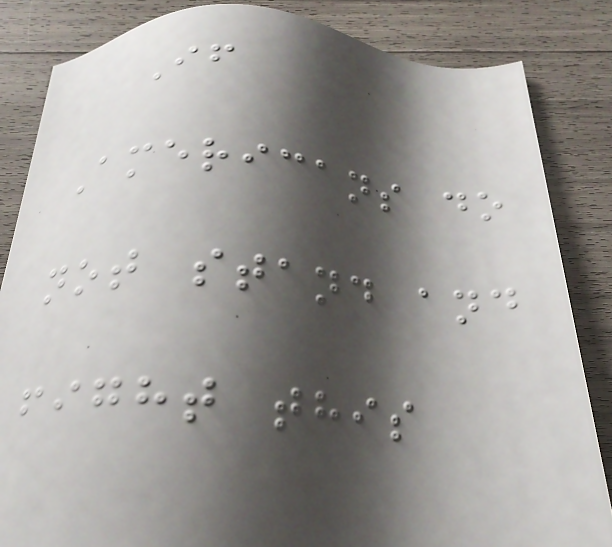If
Americans do
not stand and
fight this
